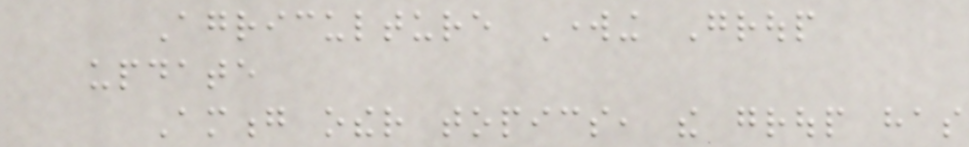Agriculture Working Group
update
Among other topics, the group has
